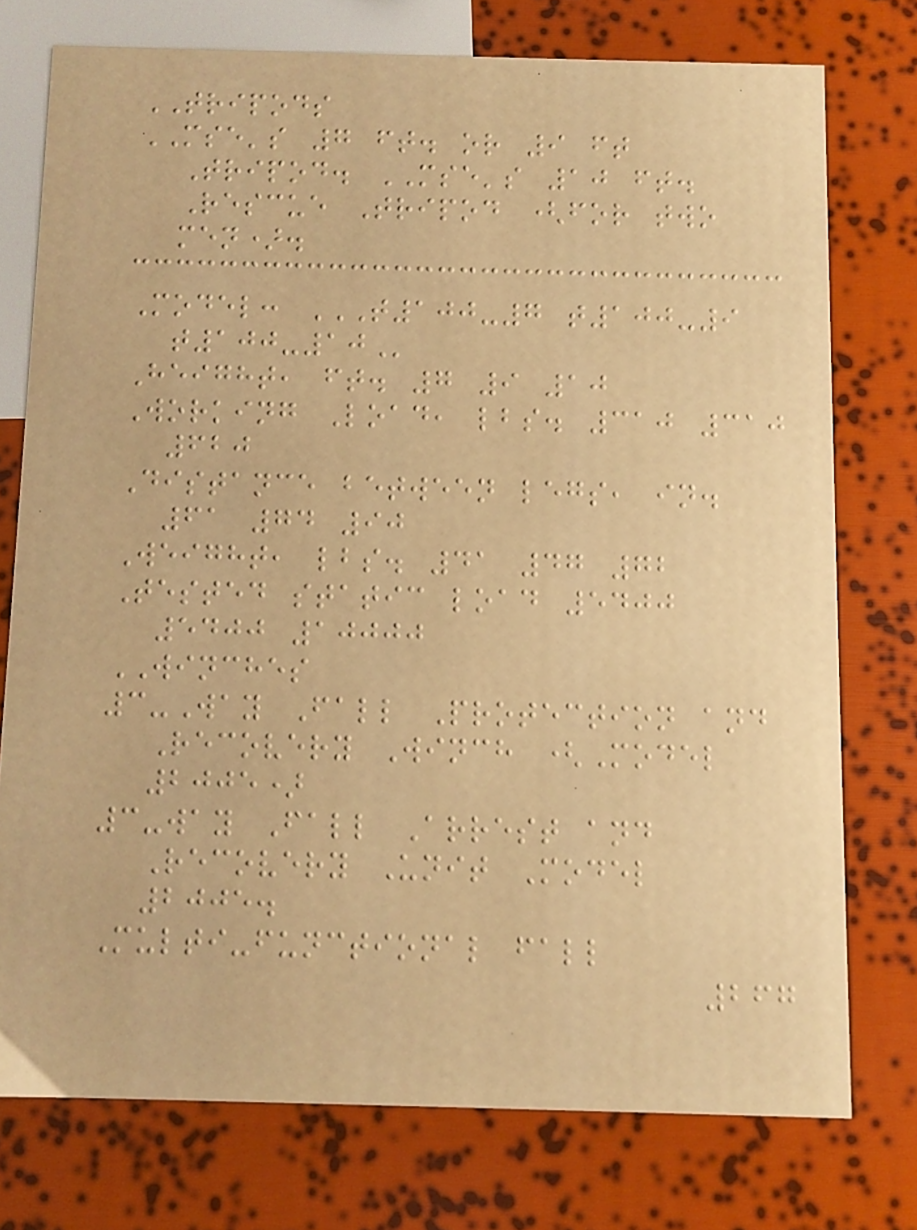TRIPODS
MSE's 7 ft. or 9 ft
Tripod. MSE's 10 ft.
Rescue Tripod (for two
men).
Model: T100-7 T100-9
T100-10
Height, ft. 7 9 10
Working Load, lbs. 310 310
620
Distance between legs, in.
61 74 90
Weight, lbs. 41 47 72
Tested static load 5400
5400 10000
WINCHES
3-Way Fall Protection and
Recovery Winch (Model
2005)
3-way Fall Arrest and
Recovery Unit Model
2005.
Multi-functional fall
267
